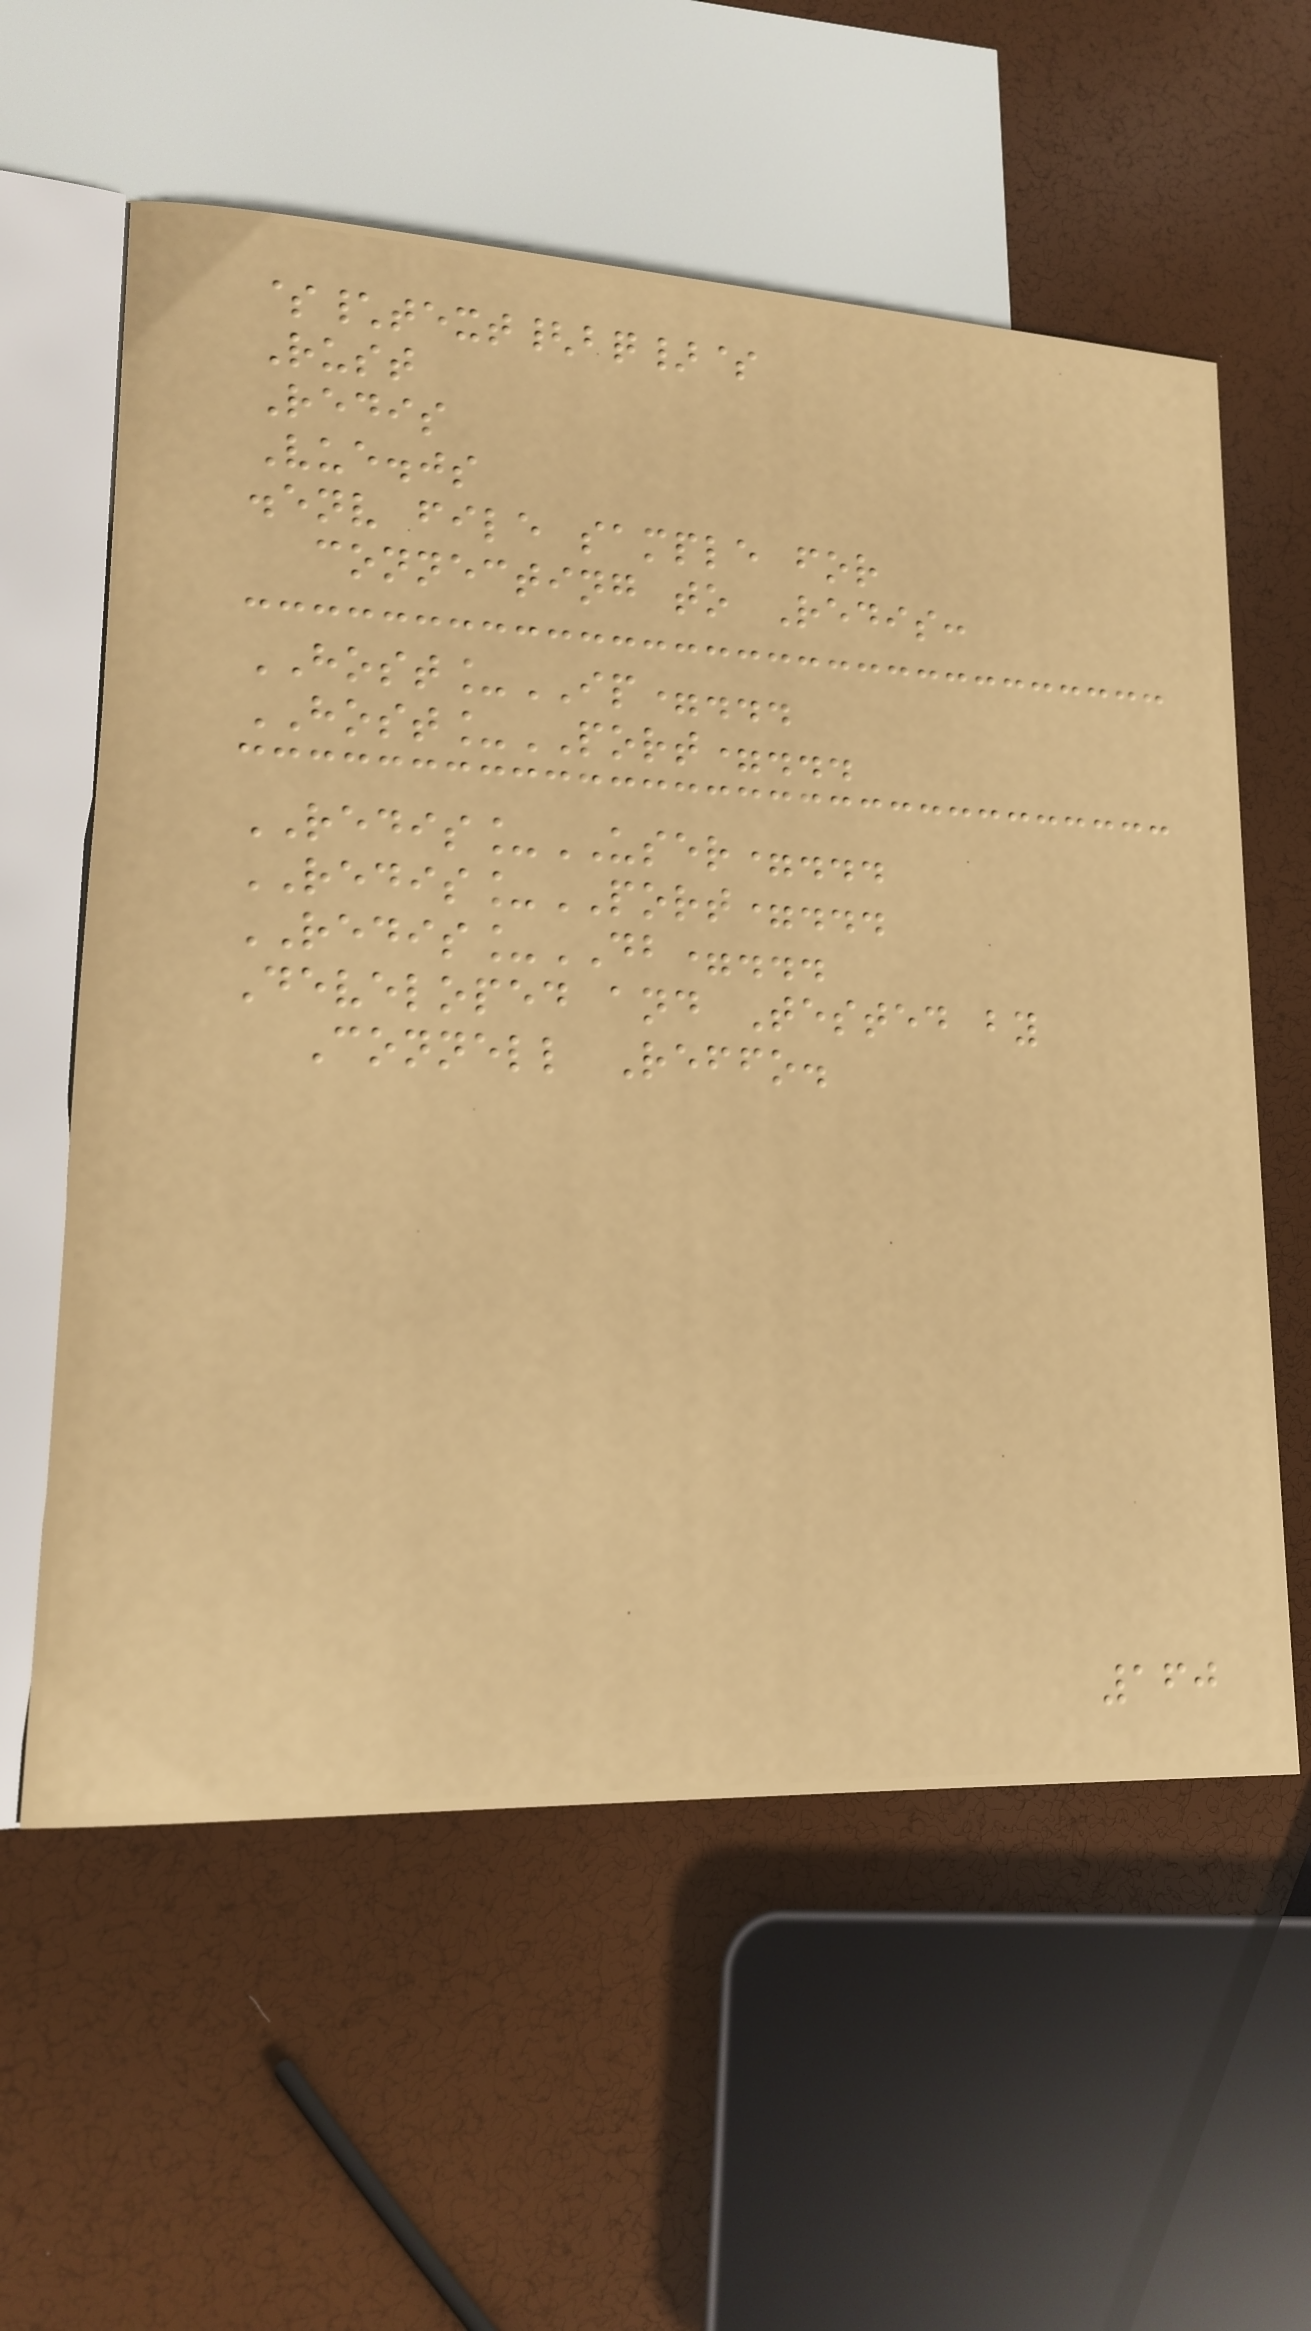$\text{bq}$
Rust
Redis
Vue.js
.env file sample for
connecting to Redis:
HOST_IP=...
HOST_PORT=...
REDIS_USER=...
REDIS_PORT=...
REDIS_DB=...
Developed and Tested by
Connell Reffo.
160
